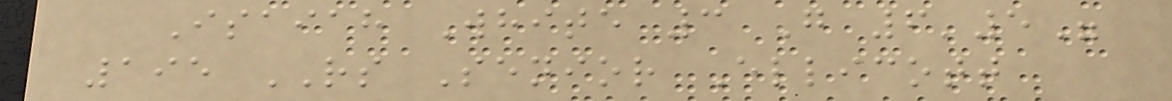Isaiah White 3 G 6'5"
195 RS Senior Ellicott
